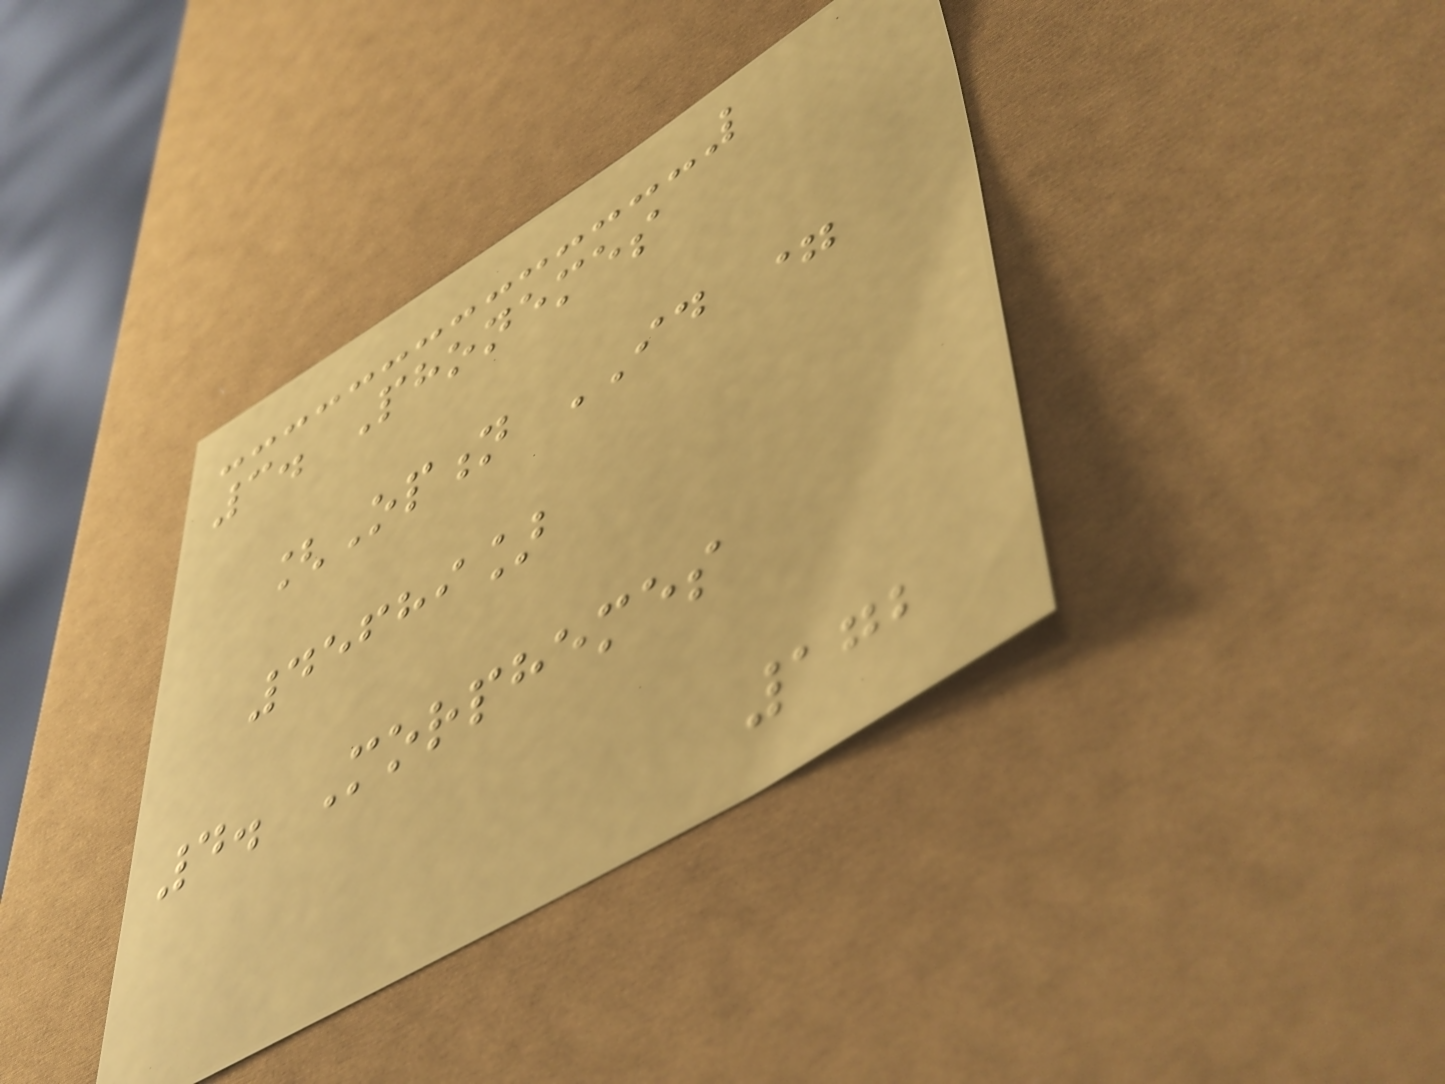3. Phonemes
[Option ID =
45689]
4. Morphemes
172
